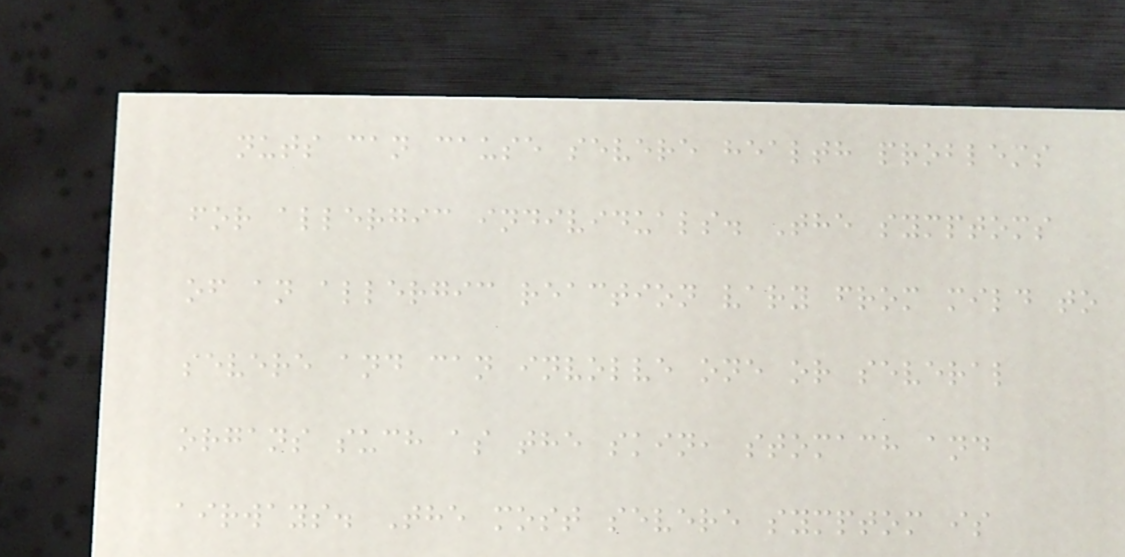nuts can cause severe health problems
for allergic individuals. The symptoms
of an allergic reaction vary from mild to
severe and can involve one or several
organs such as the skin, stomach and
airways. The most severe symptom is
